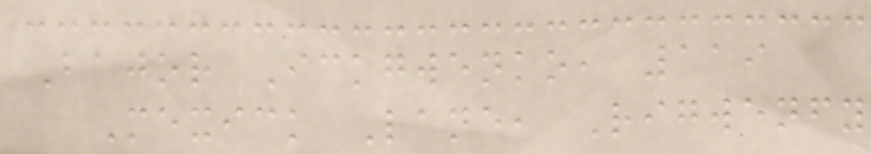Bajor Ickgwenko, 119
Mexick Lane, Rigwenfy
